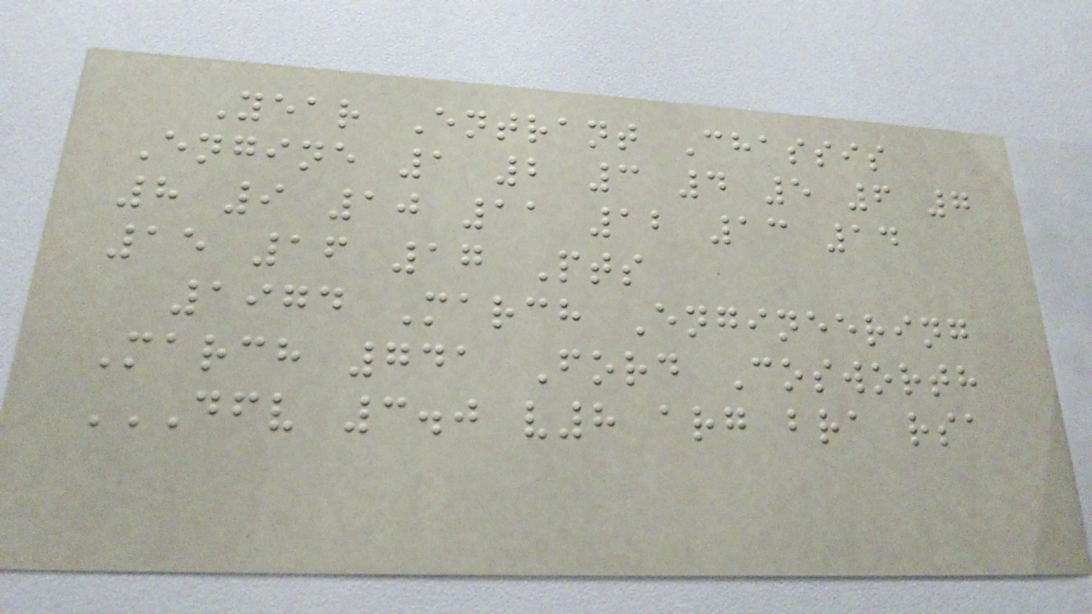Year Entrant Chassis
Engine 1 2 3 4 5 6 7
8 9 10 11 12 13 14
15 16 17 Pts
1974 March Engineering
March 741 Ford Cosworth
DFV 3.0 V8 ARG BRA RSA
